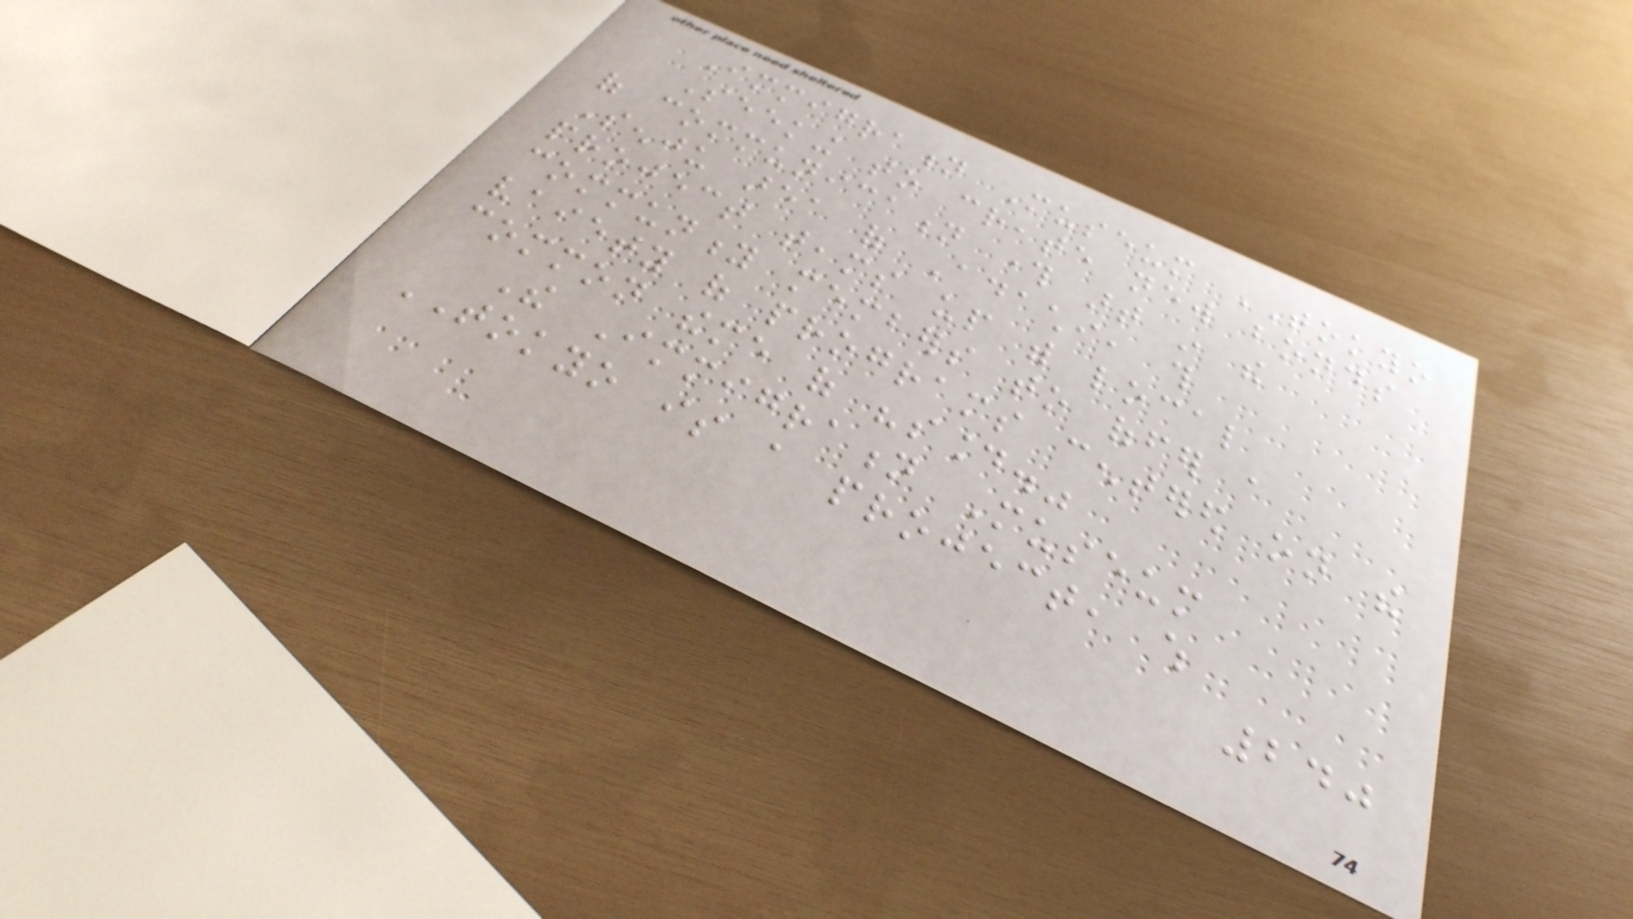Immigration Museum TOKYO
Seeking to create new bonds
of communication through art in the
Senju area of Adachi, this
project teams up with local
community members to offer a
vaiety of programs centered on the
common theme of "sound."
The Immigration Museum
TOKYO is a project, which
240
